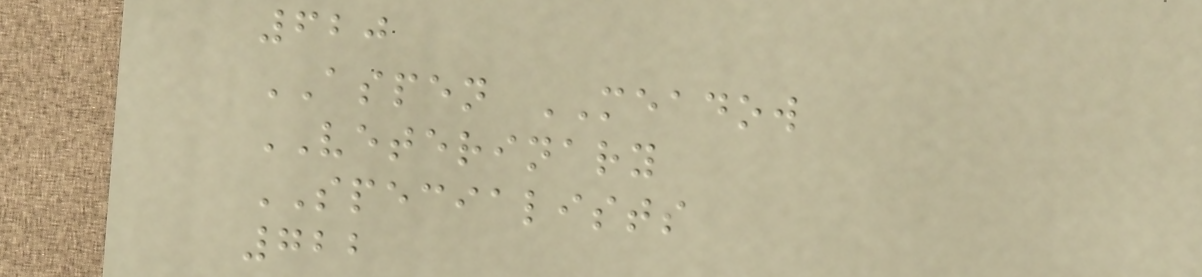620
ASPEN MEADOW
VETERINARY
SPECIALISTS
722
